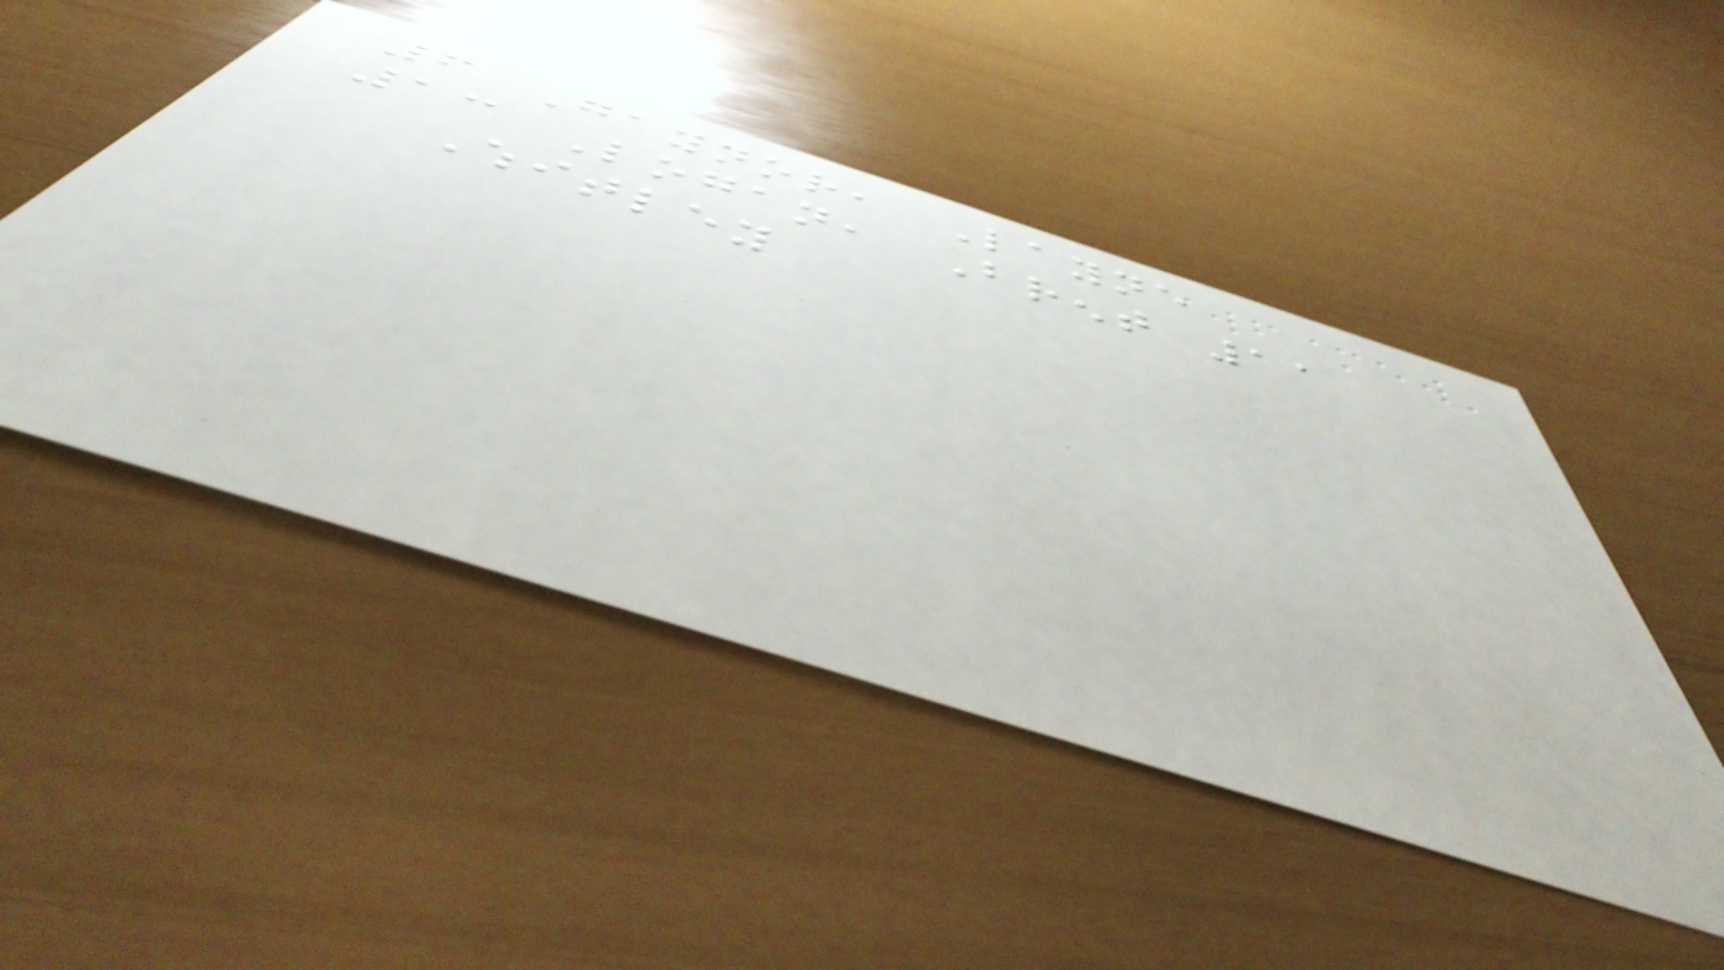6 Gaynor, Layne
13 Logan, Brent 11
Whitley
